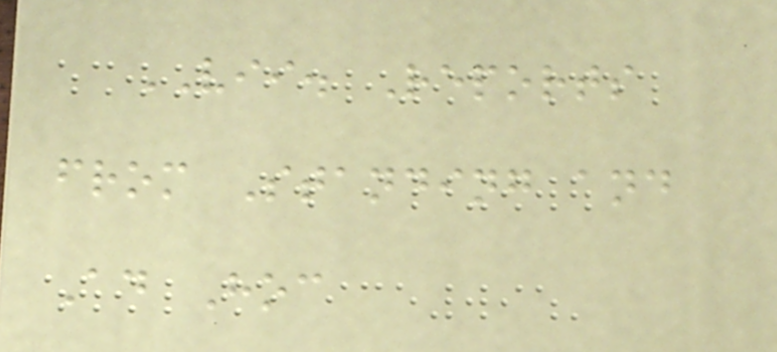VII. Reports
from Standing and
Ad Hoc
